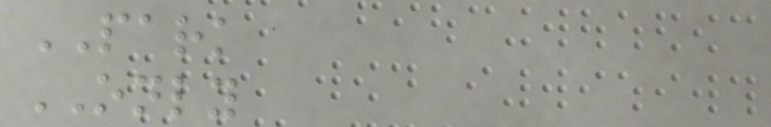PARK
ONLY
